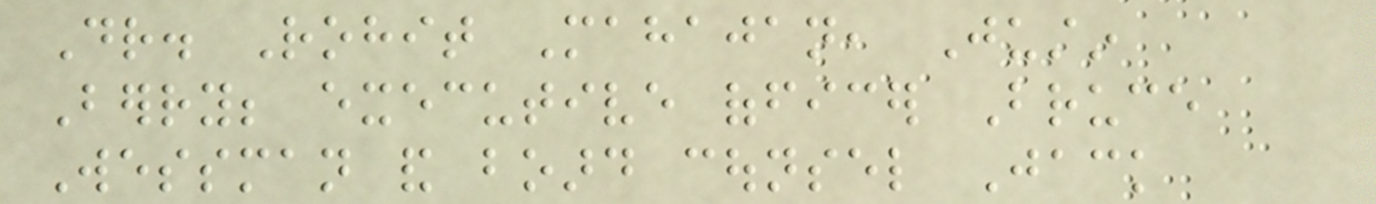Dr. Rohit Mahajan, Justin
Berry; executive officer Bruce
Wessman and board counsel Jack
